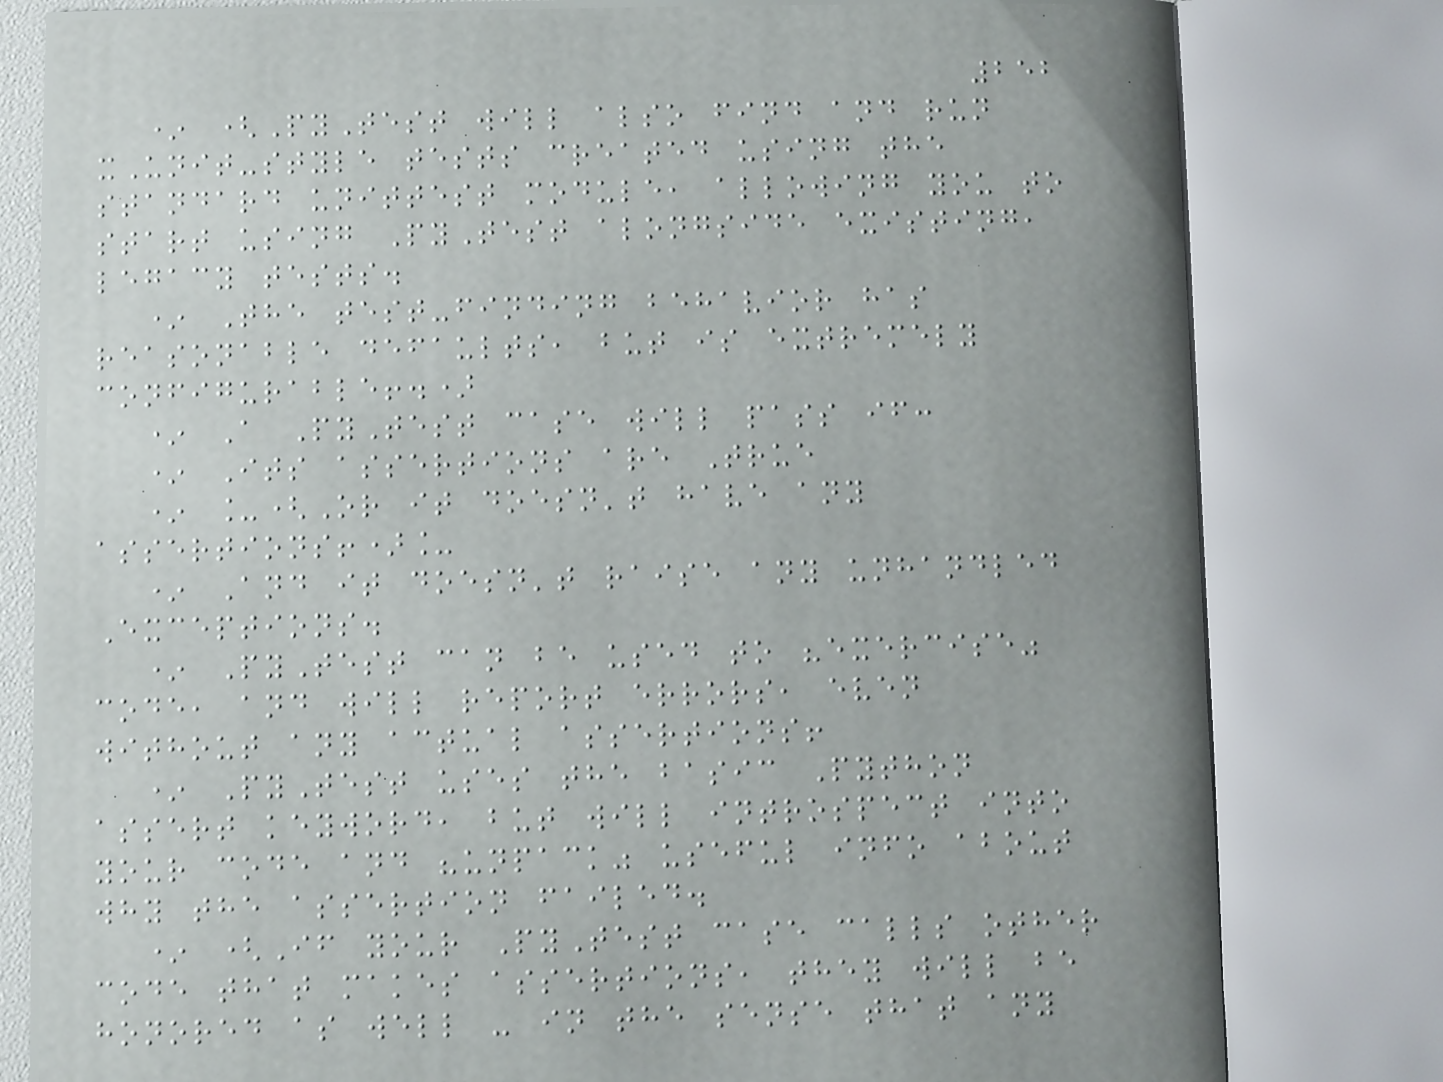252
* (PyTest will also find and run
xUnit-style tests created using the
standard unittest module, allowing you to
start using PyTest alongside existing,
legacy tests.
* The test-finding behavior has
reasonable defaults, but is extremely
configurable!.)
* A PyTest case will pass if:
* Its assertions are True
* _(Or it doesn't have any
assertions!)_
* And it doesn't raise any unhandled
Exceptions.
* PyTest can be used to "exercise"
code, and will report errors, even
without any actual assertions!
* PyTest uses the basic Python
assert keyword, but will introspect into
your code and "unpack" useful info about
why the assertion failed.
* (If your PyTest case calls other
code that makes assertions, they will be
honored as well - in the sense that any
